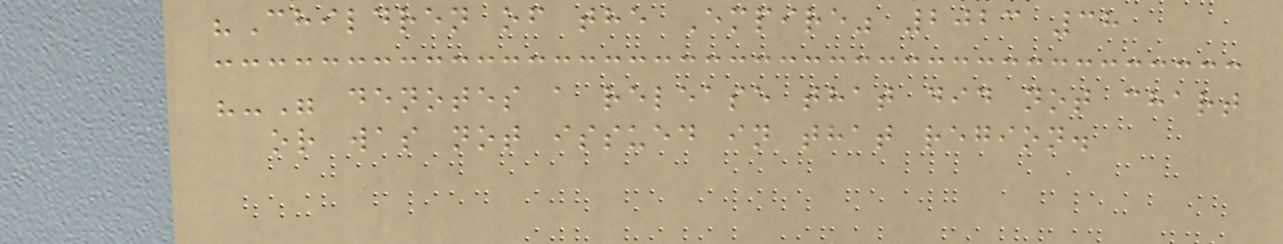"Children of the Empire" 2023 38
"-" denotes a release that did not chart
or was not issued in that region.
